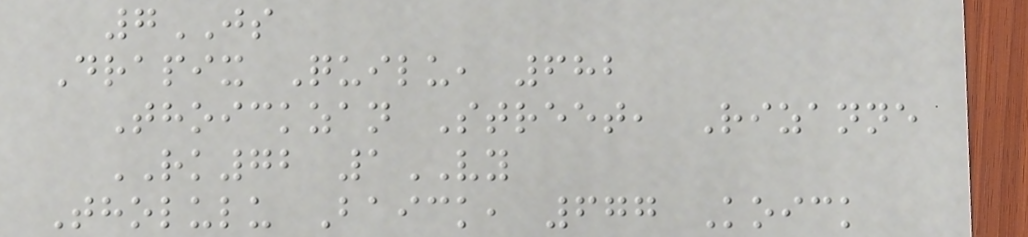7JS
Drapix Quilu, 682
Thoickzan Street, Rizanne
RK72 1VY
Tholulu Baick, 677 Koick
